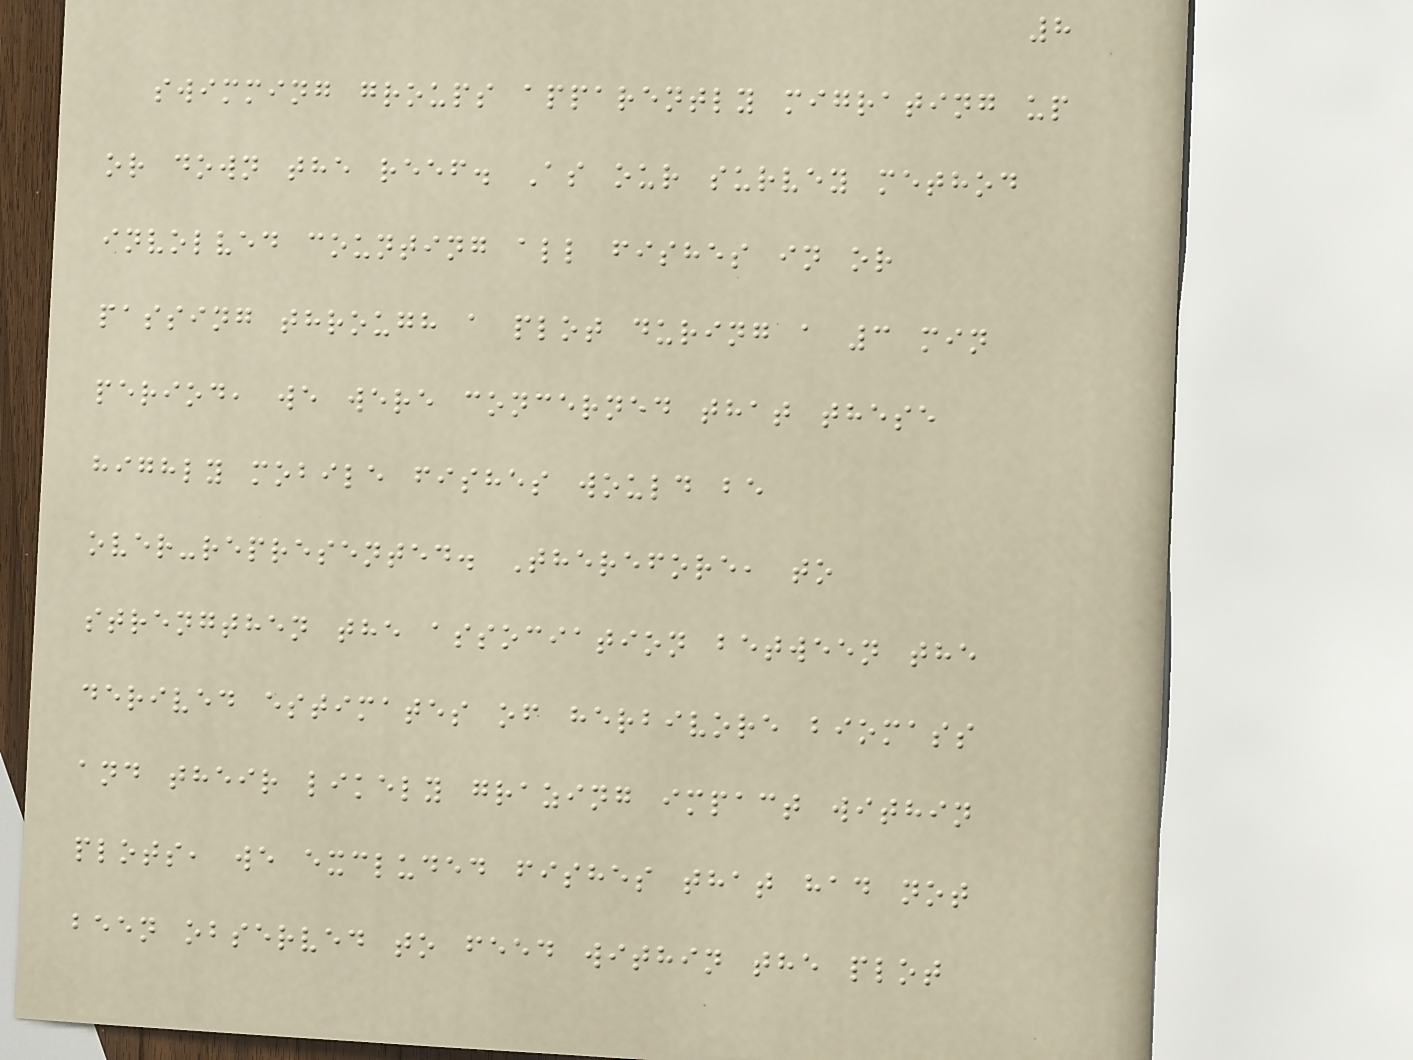8
swimming groups apparently migrating up
or down the reef. As our survey method
involved counting all fishes in or
passing through a plot during a 3 min
period, we were concerned that these
highly mobile fishes would be
over-represented. Therefore, to
strengthen the association between the
derived estimates of herbivore biomass
and their likely grazing impact within
plots, we excluded fishes that had not
been observed to feed within the plot
